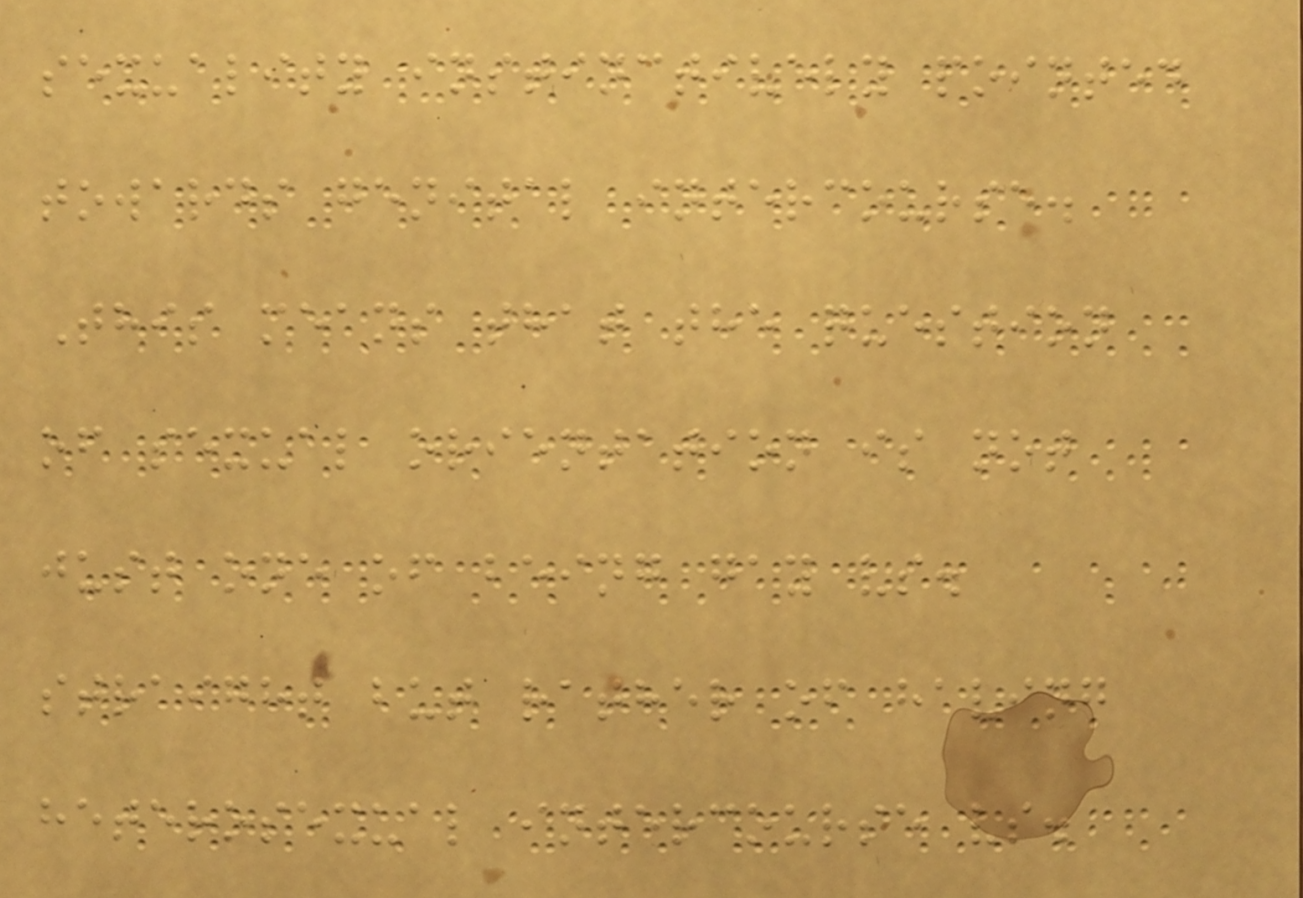sexuality instinctively pointed
towards genital intercourse.
This means that the question
of sexual orientation is not
just one of being gay vs.
straight but rather of having
heterosexual intercourse vs.
